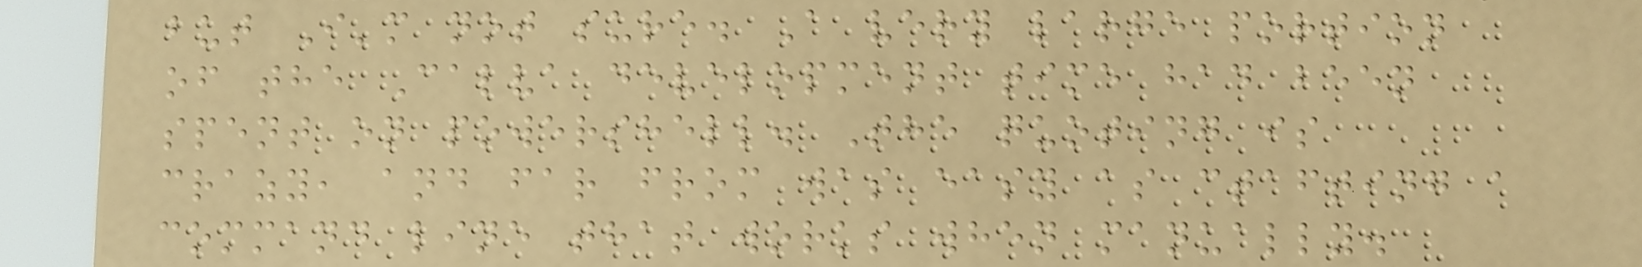but I'm not sure. A very large portion
of the Calva development time had been
spent on powershell. The quoting is
crazy, and far from was easy as ctafting a
command line that works when manually.
